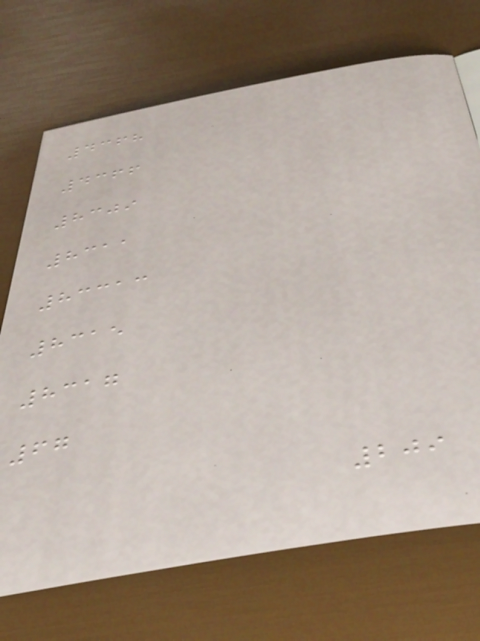4368
4366
8309
8311
83313
8315
8317
67
209
